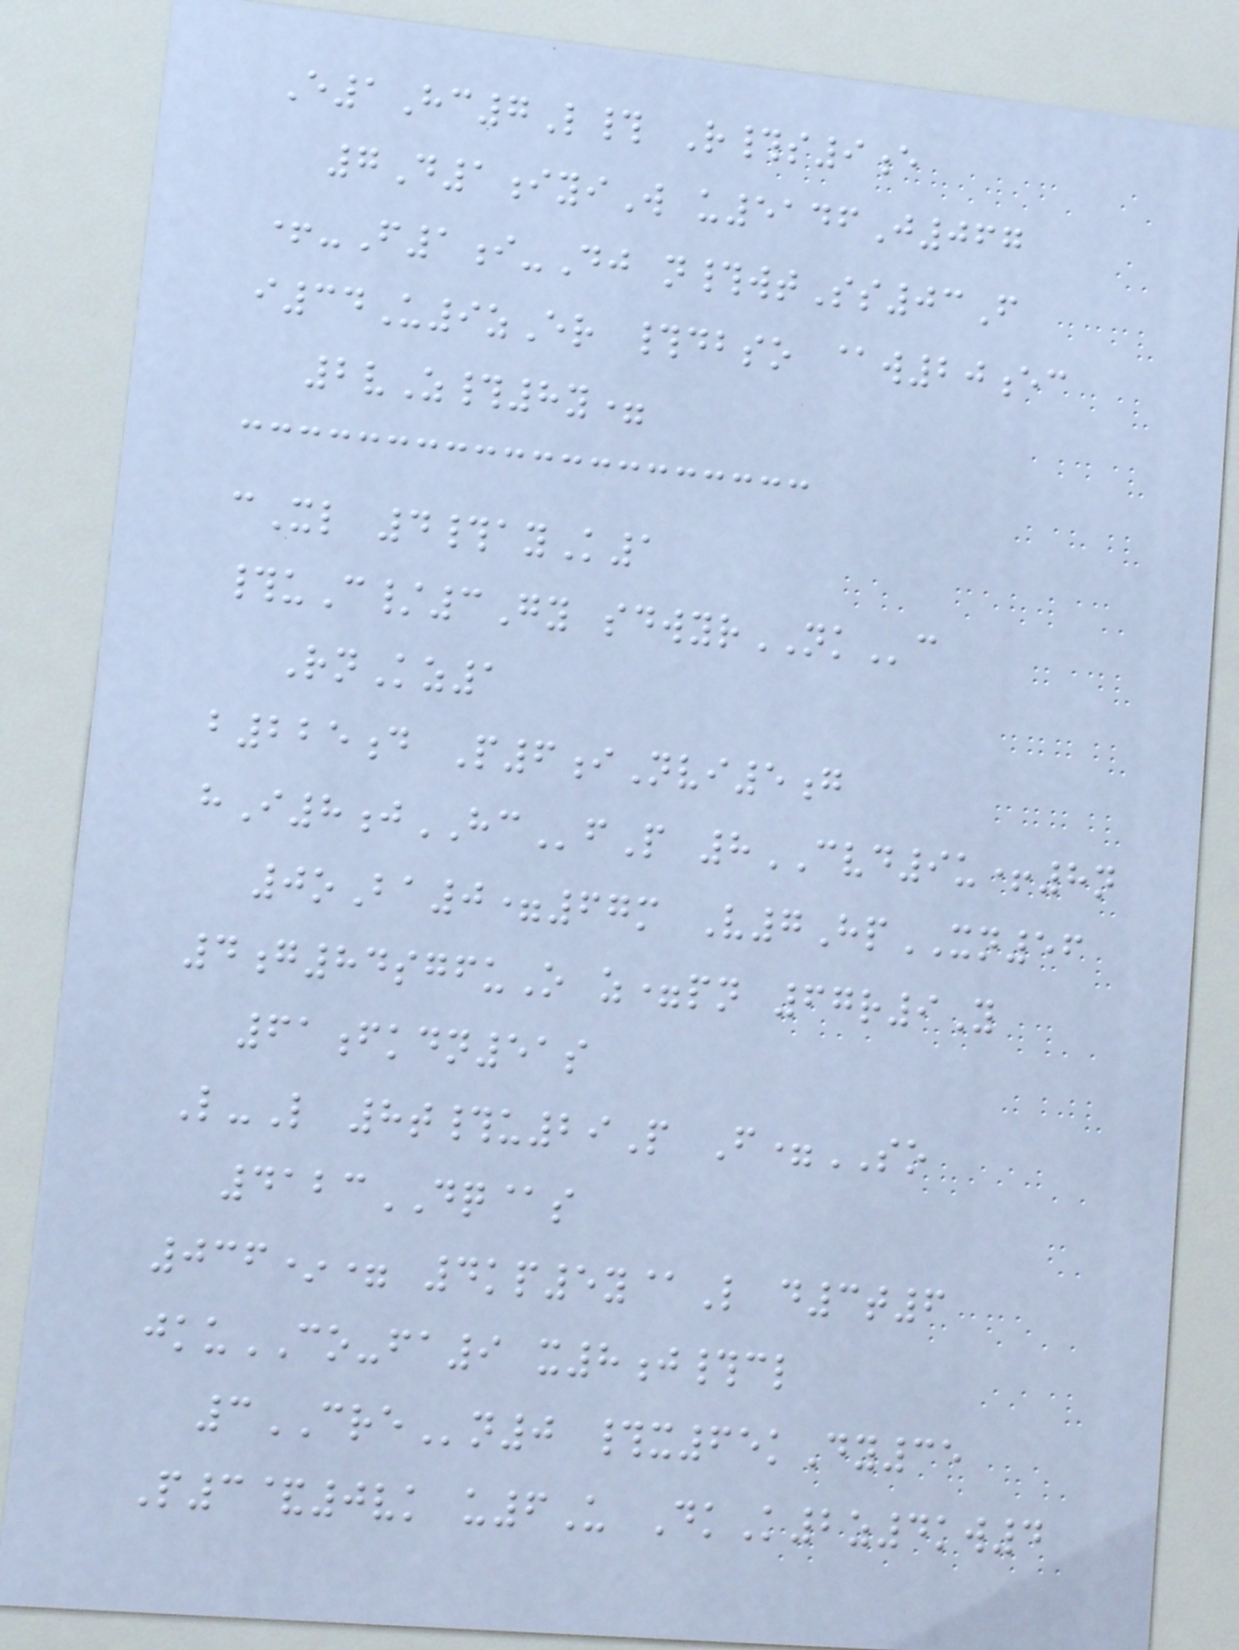E1Hc7L# R#s9e
7D1iyiW u5146J067
+-F1i-Dj n#wtSs03F
i34U9zEr #dbso @w20ec
2vZ#8y=
cXl 4#ayK1
#uC/3Gy sdwyrNKc
RnKz1
b225d P6iNvi5g
hI8jHCfP 8CVD9u+8n
0oBa0=67m V7HpXN56
4g84sgfuO z=pn 67r9Y
61fkdn51s
L-L 8t#u29P F=SO
4123DQ@s
036*= 4kp5y@L d3t6
jkuCO-fa9 x8j#cl
3CREn0 #x65kDy35
P3&0vk u6U DkK2z4kw4
